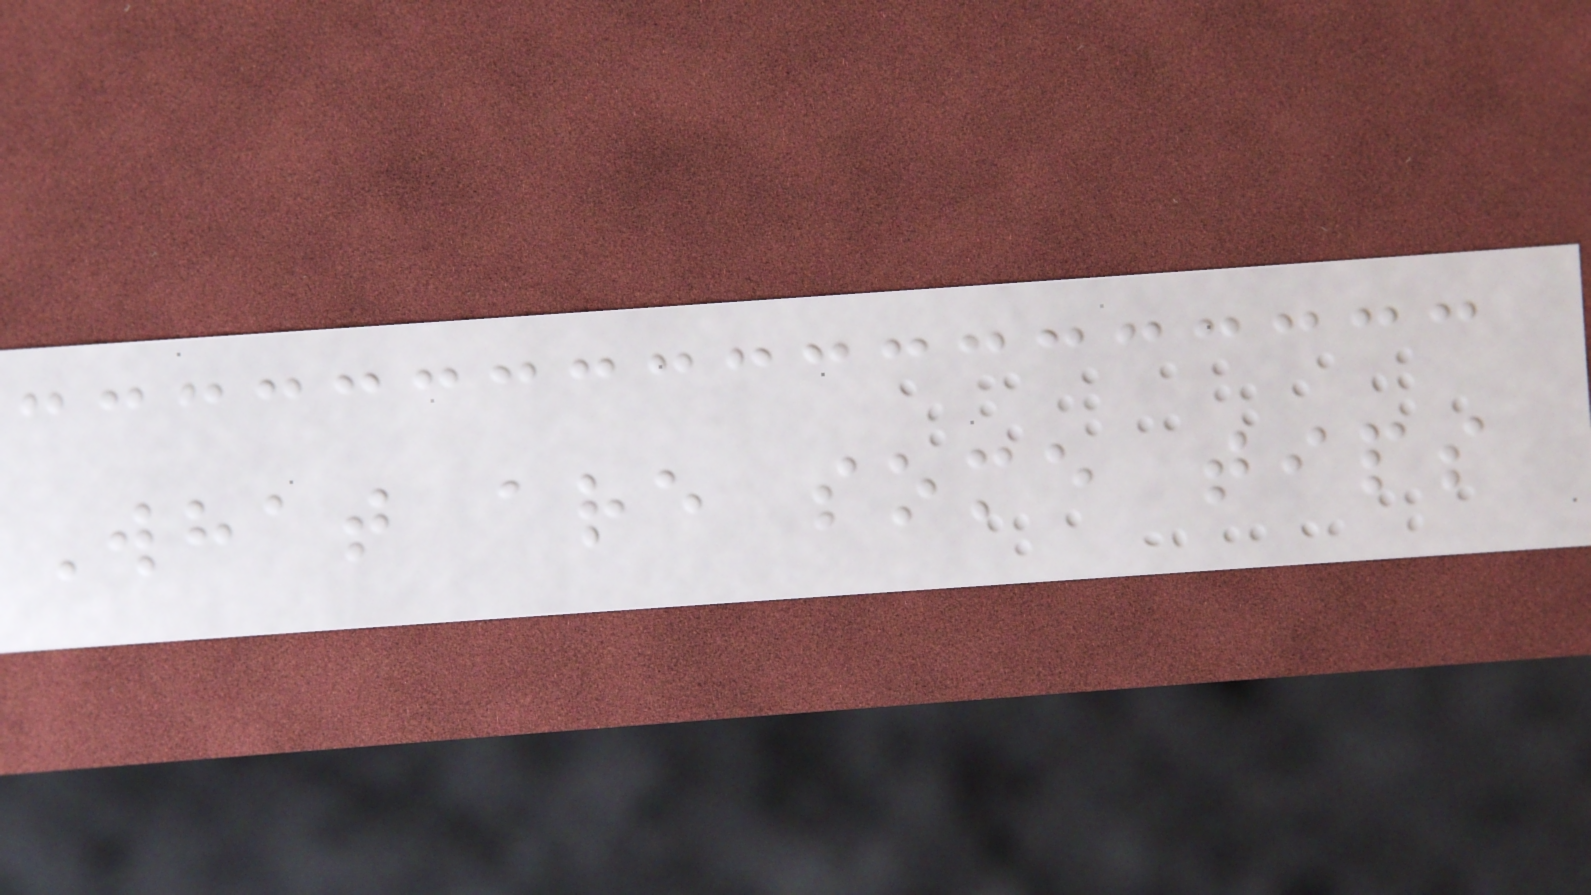What are some tips
